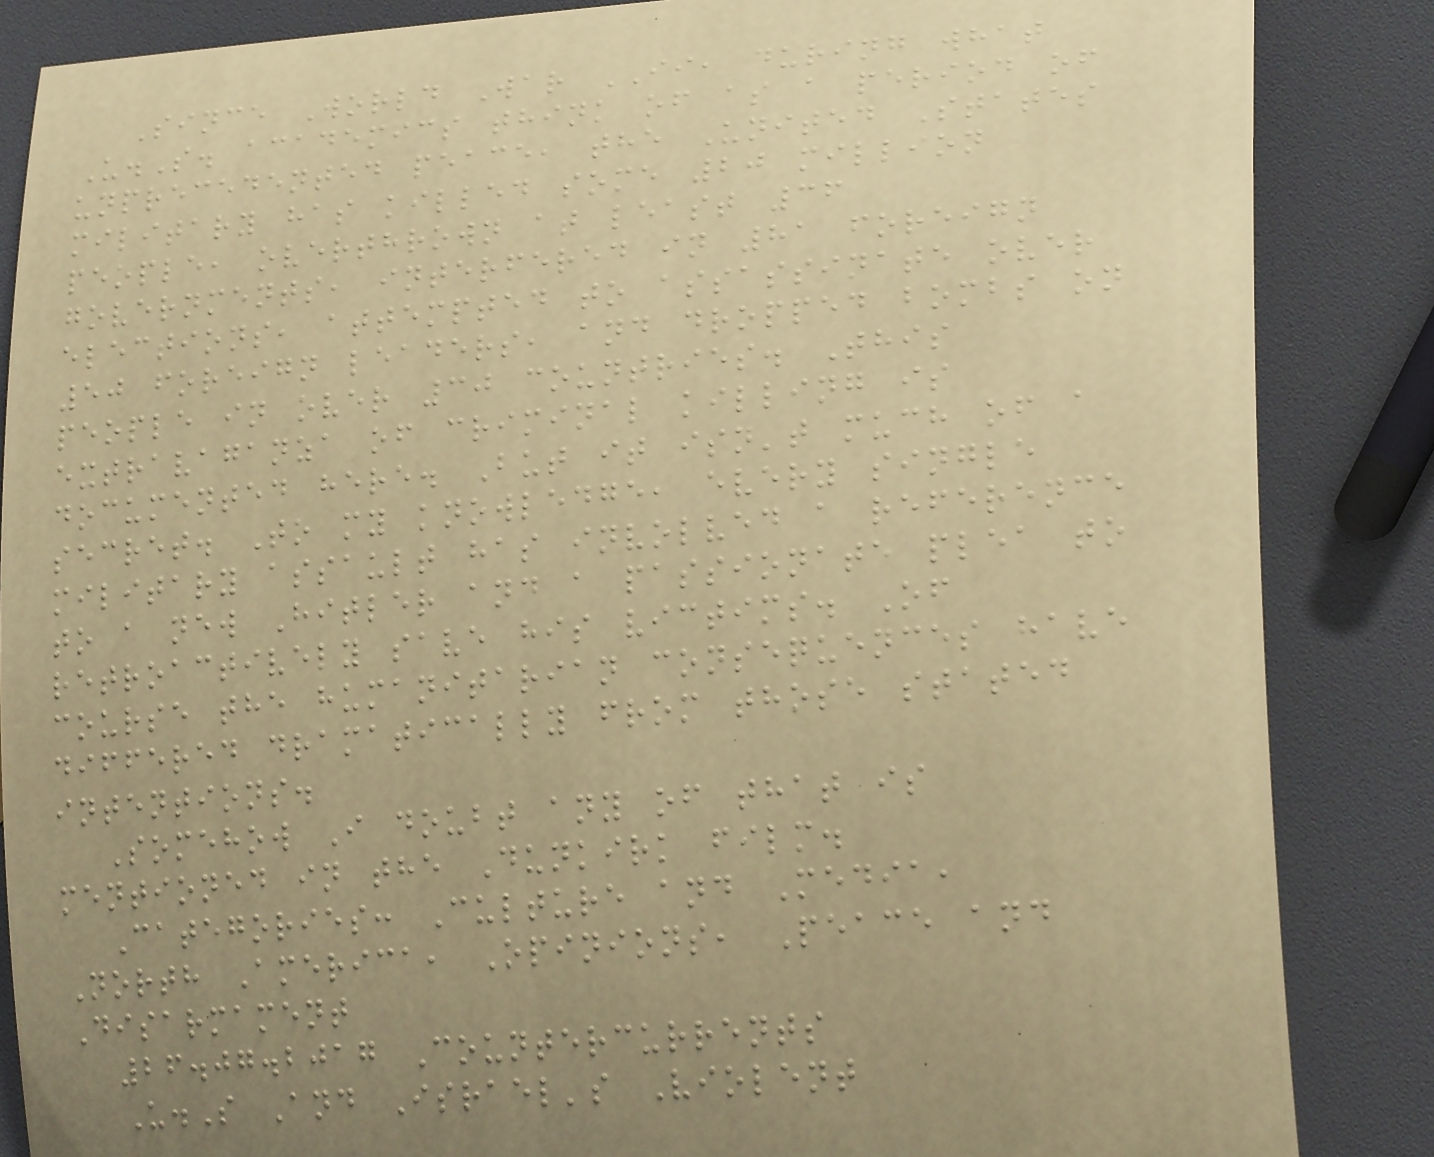Since World War II, during what
U.S. academics think of as a period of
unprecedented peace, the United States
military has killed some 20 million
people, overthrown at least 36
governments, interfered in 81 foreign
elections, attempted to assassinate over
50 foreign leaders, and dropped bombs on
people in over 30 countries. This
extravaganza of criminal killing is
documented here. But it isn't much of a
secret. To my knowledge, every single
military assault has involved a reference
to a new Hitler and a passionate plea to
retroactively save his victims. Of
course the humanitarian consequences have
differed dramatically from those stated
intentions.
Somehow I doubt any of that is
mentioned in the Dunkirk film.
Categories: Culture and Media,
North America, Opinions, Peace and
Disarmament
26.07.2017 Countercurrents
U.S And Israel's Violent
